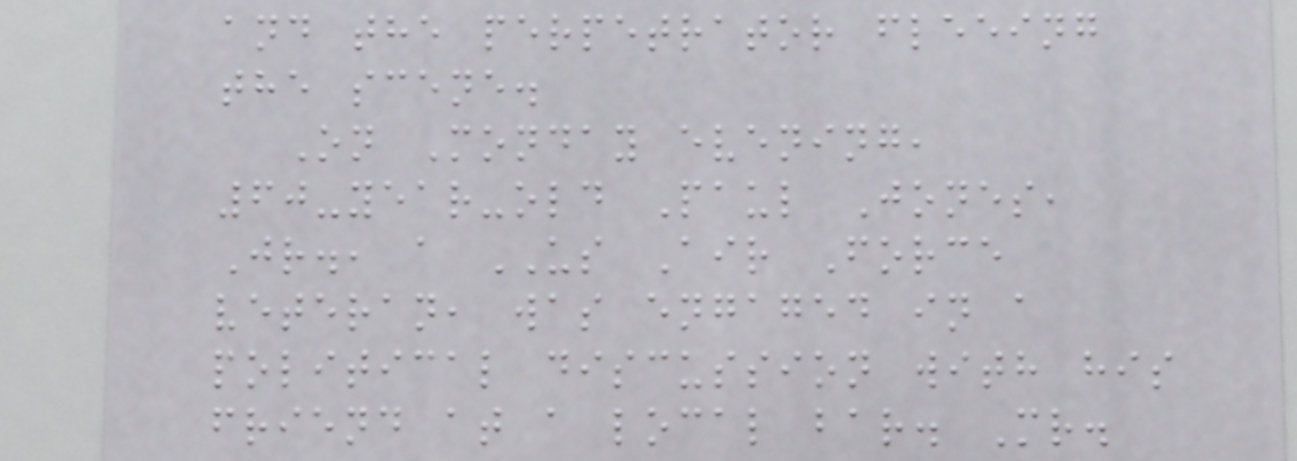and the perpetrator fleeing
the scene.
On Monday evening,
60-year-old Paul Jones,
Jr., a US Air Force
veteran, was engaged in a
political discussion with his
friend at a local bar. Mr.
